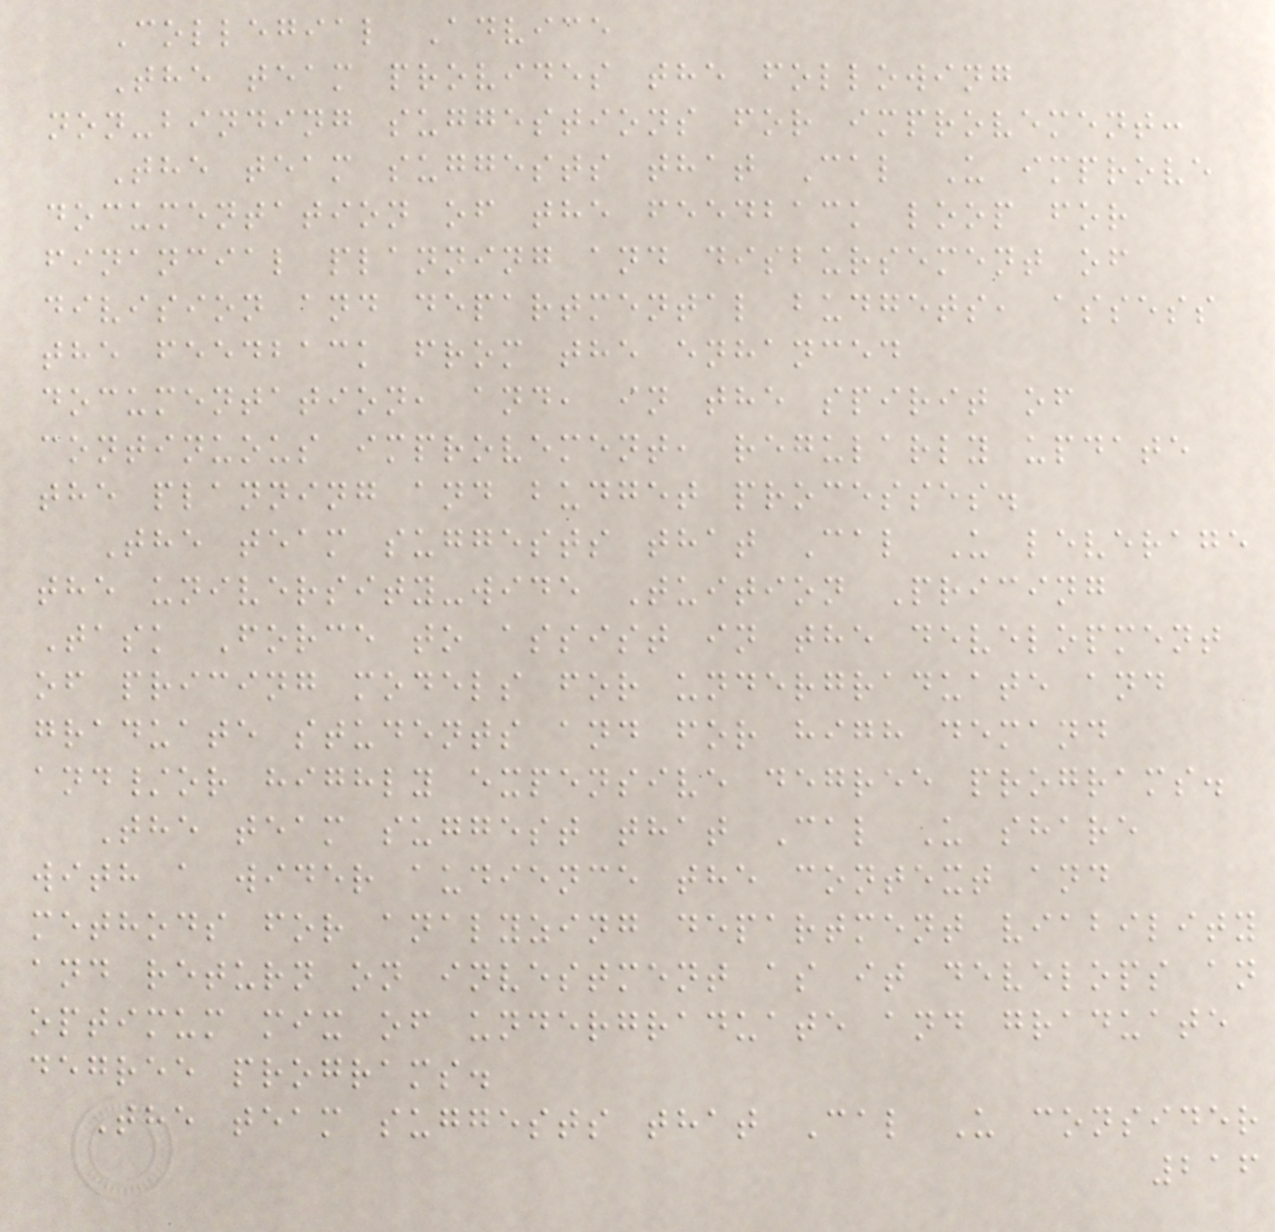Collegial Advice
The team provides the following
non-binding suggestions for improvement:
The team suggests that Cal U improve
documentation of the feedback loop for
financial planning and disbursement of
division and departmental budgets, assess
the feedback from the enhanced
documentation, and, in the spirit of
continuous improvement, regularly update
the planning and budget processes.
The team suggests that Cal U leverage
the university-wide Tuition Pricing
Task Force to assist in the development
of pricing models for undergraduate and
graduate students and for high demand
and/or highly expensive degree programs.
The team suggest that Cal U share
with a wider audience the context and
methods for analyzing department viability
and return on investment as it develops an
optimum mix of undergraduate and graduate
degree programs.
The team suggests that Cal U consider
216
